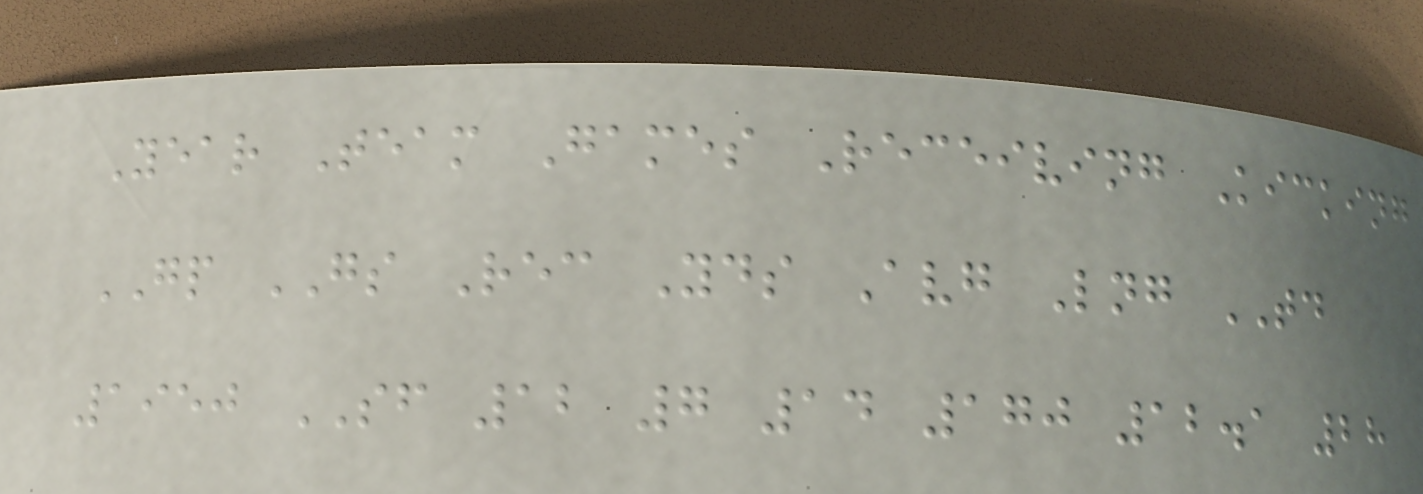Year Team Games Receiving Kicking
GP GS Rec Yds Avg Lng TD
1950 SF 12 7 14 170 12.1 28
